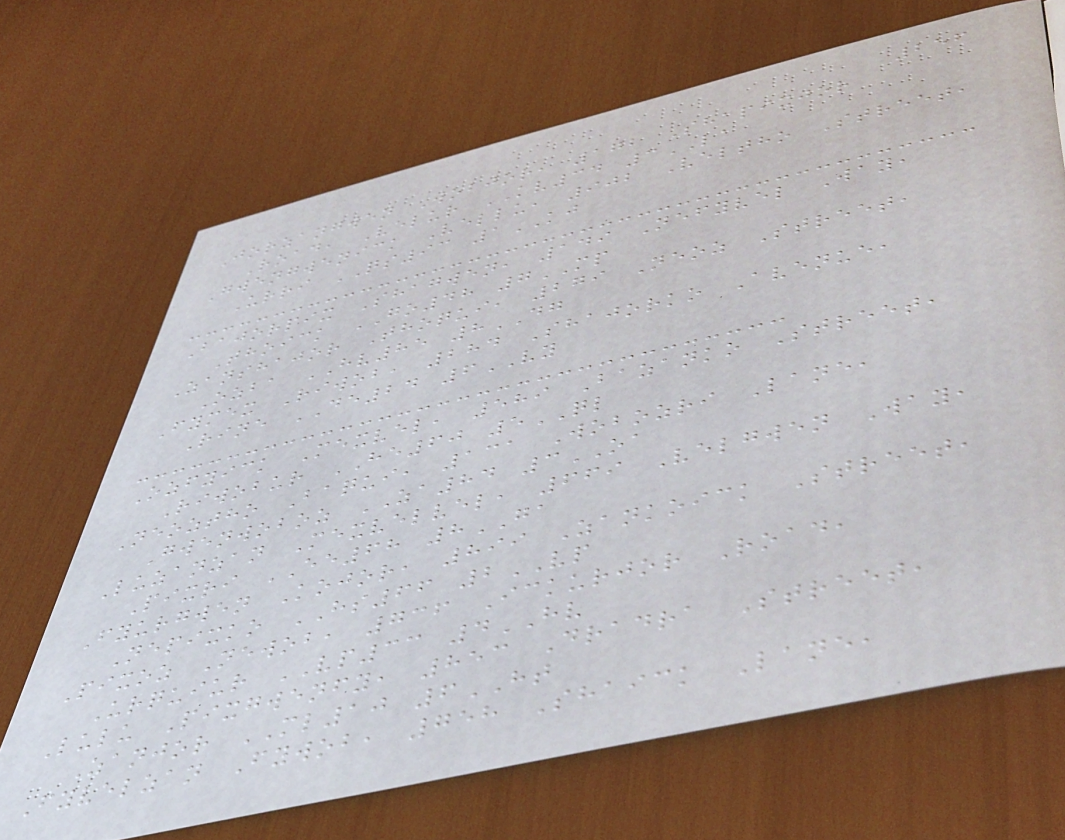256
Jorzangwen Wobjor, 172 Shapixjor
Road, Velur KV34 3LA
Gwengwenick Vellu, 902 Veltho Street,
Urri QS93 1KJ
Bajorpix Shagwen, 149 Nefyvel Way,
Thoick GO48 7MP
Zanshajor Thoqui, 279 Neoz Street,
Ozba HV85 8DG
Fymex Riwob, 284 Shajorko Avenue,
Rine DE24 6VY
Ozfyick Mexvel, 589 Bazanko Street,
Riwobur HE60 5QL
Neoztho Baqui, 131 Wobozri Lane,
Gwenwoboz ZA84 3OA
Luzanzan Mexvelvel, 669 Velgwen Way,
Pixri EE68 8GA
Fyurgwen Kojor, 899 Zankoick Street,
Nepixko HS66 2VP
Pixoz Newob, 736 Ickurjor Road,
Urquiur VP33 4HV
Lulu Pixgwenfy, 853 Dradra Street,
Zanjor ML10 6HT
Fyvelzan Fywob, 758 Shaick Lane,
